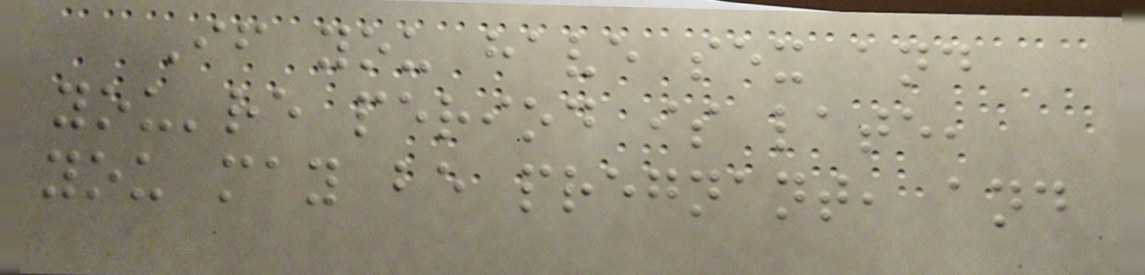If you have sex and
you're period is late,
you may be pregnant, and
